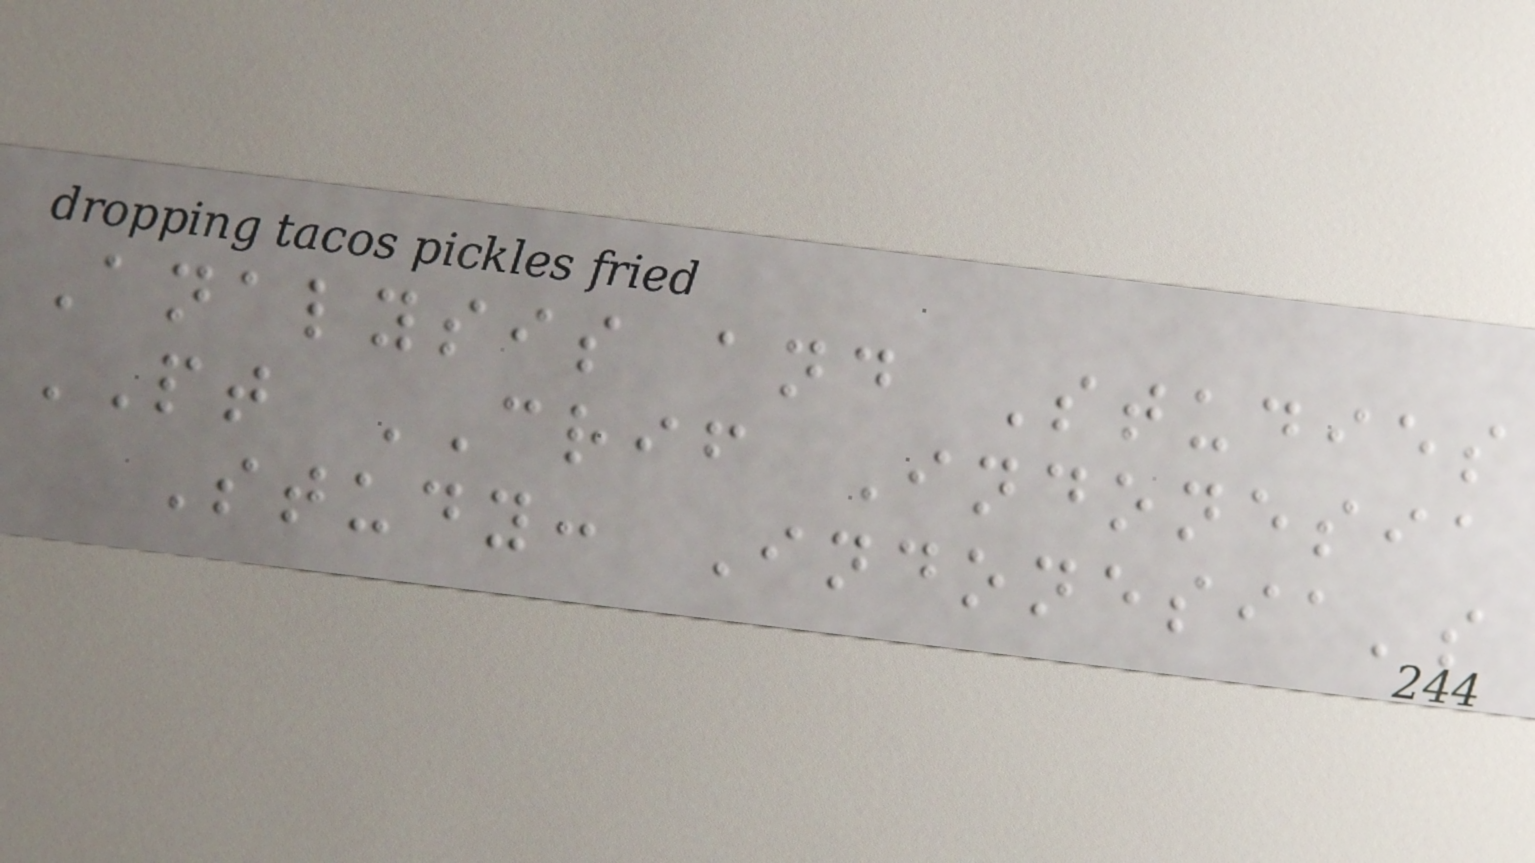Analysis and Studies
PT CRIF Indonesia
Study: Indonesia's
